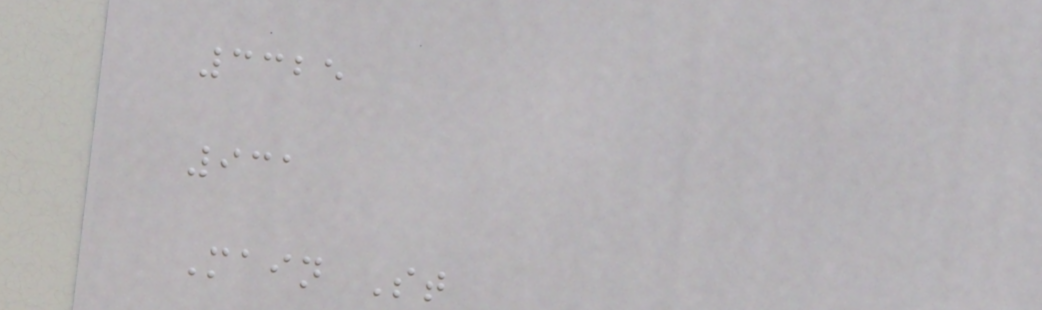3325
931
Main St
